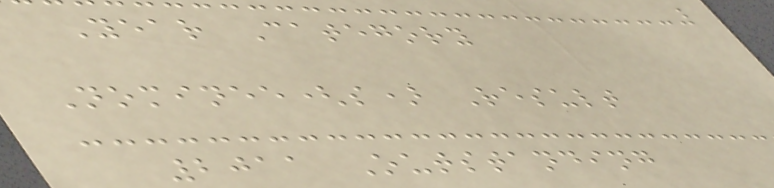Year Category
Nominee(s) Result
2011 Outstanding
